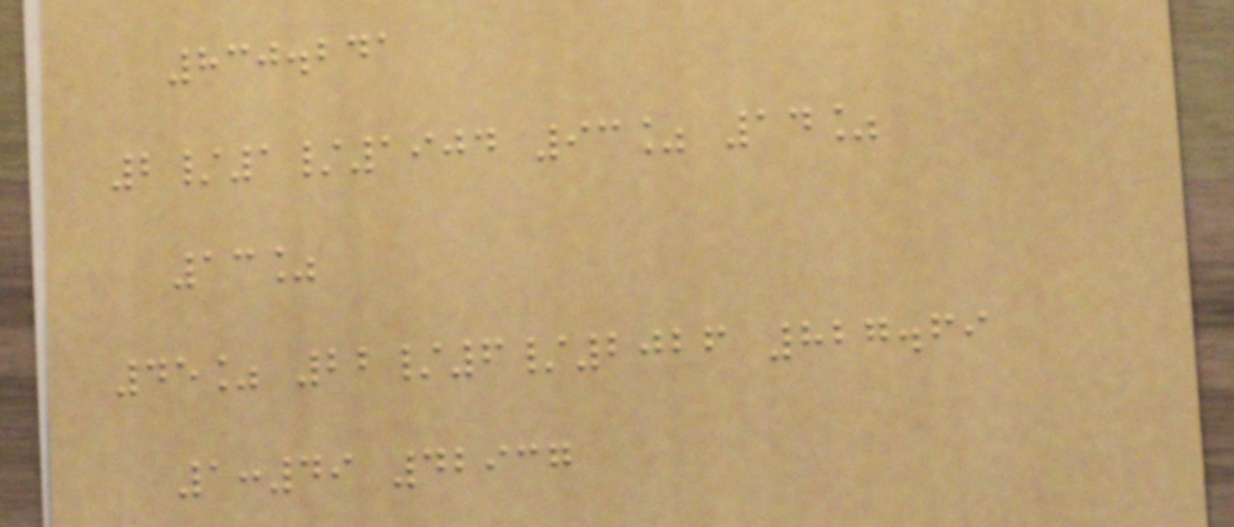830.241
2/1/1904 93% 14%
13%
45% 22/6/2026 827.69
1:49 42937
